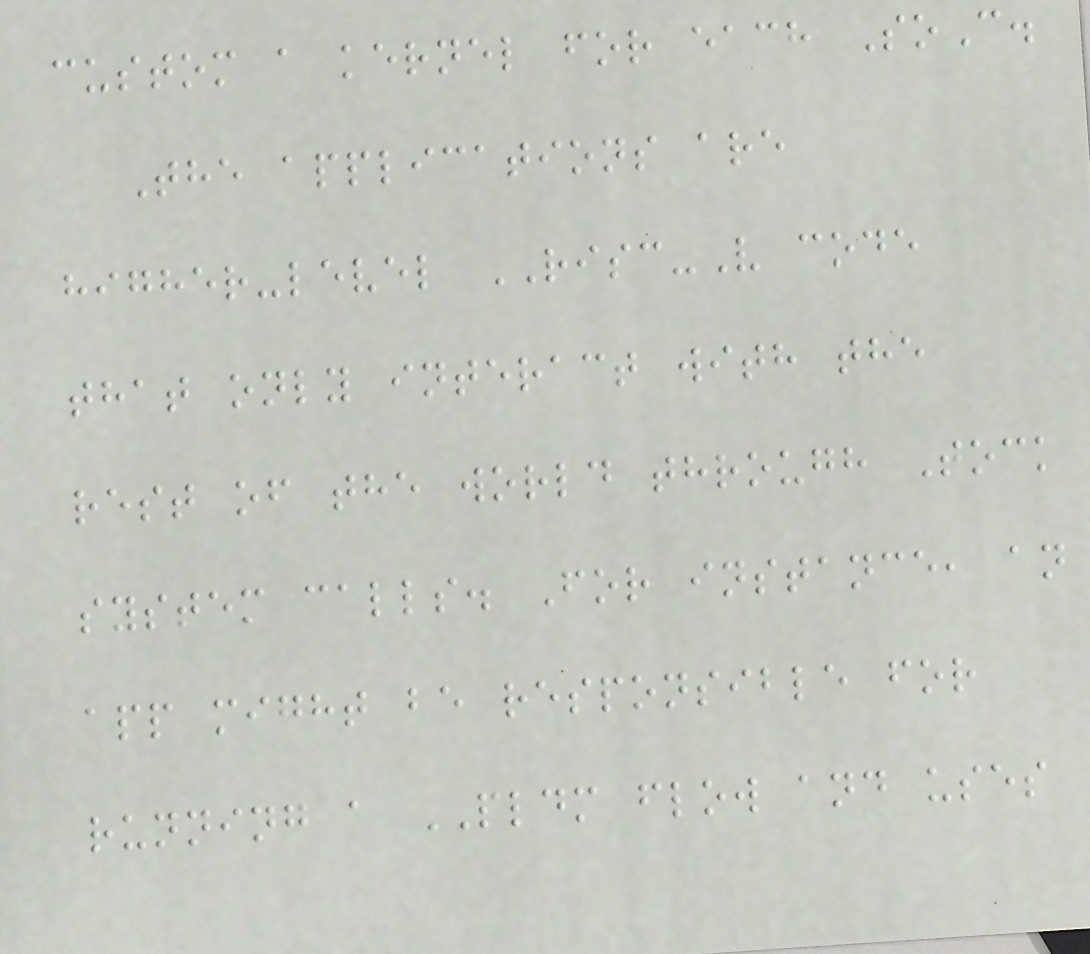custom a kernel for each SoC.
The applications are
higher-level RISC-V code
that only interact with the
rest of the world through Tock
system calls. For instance, an
app might be responsible for
running a PLDM flow and uses
